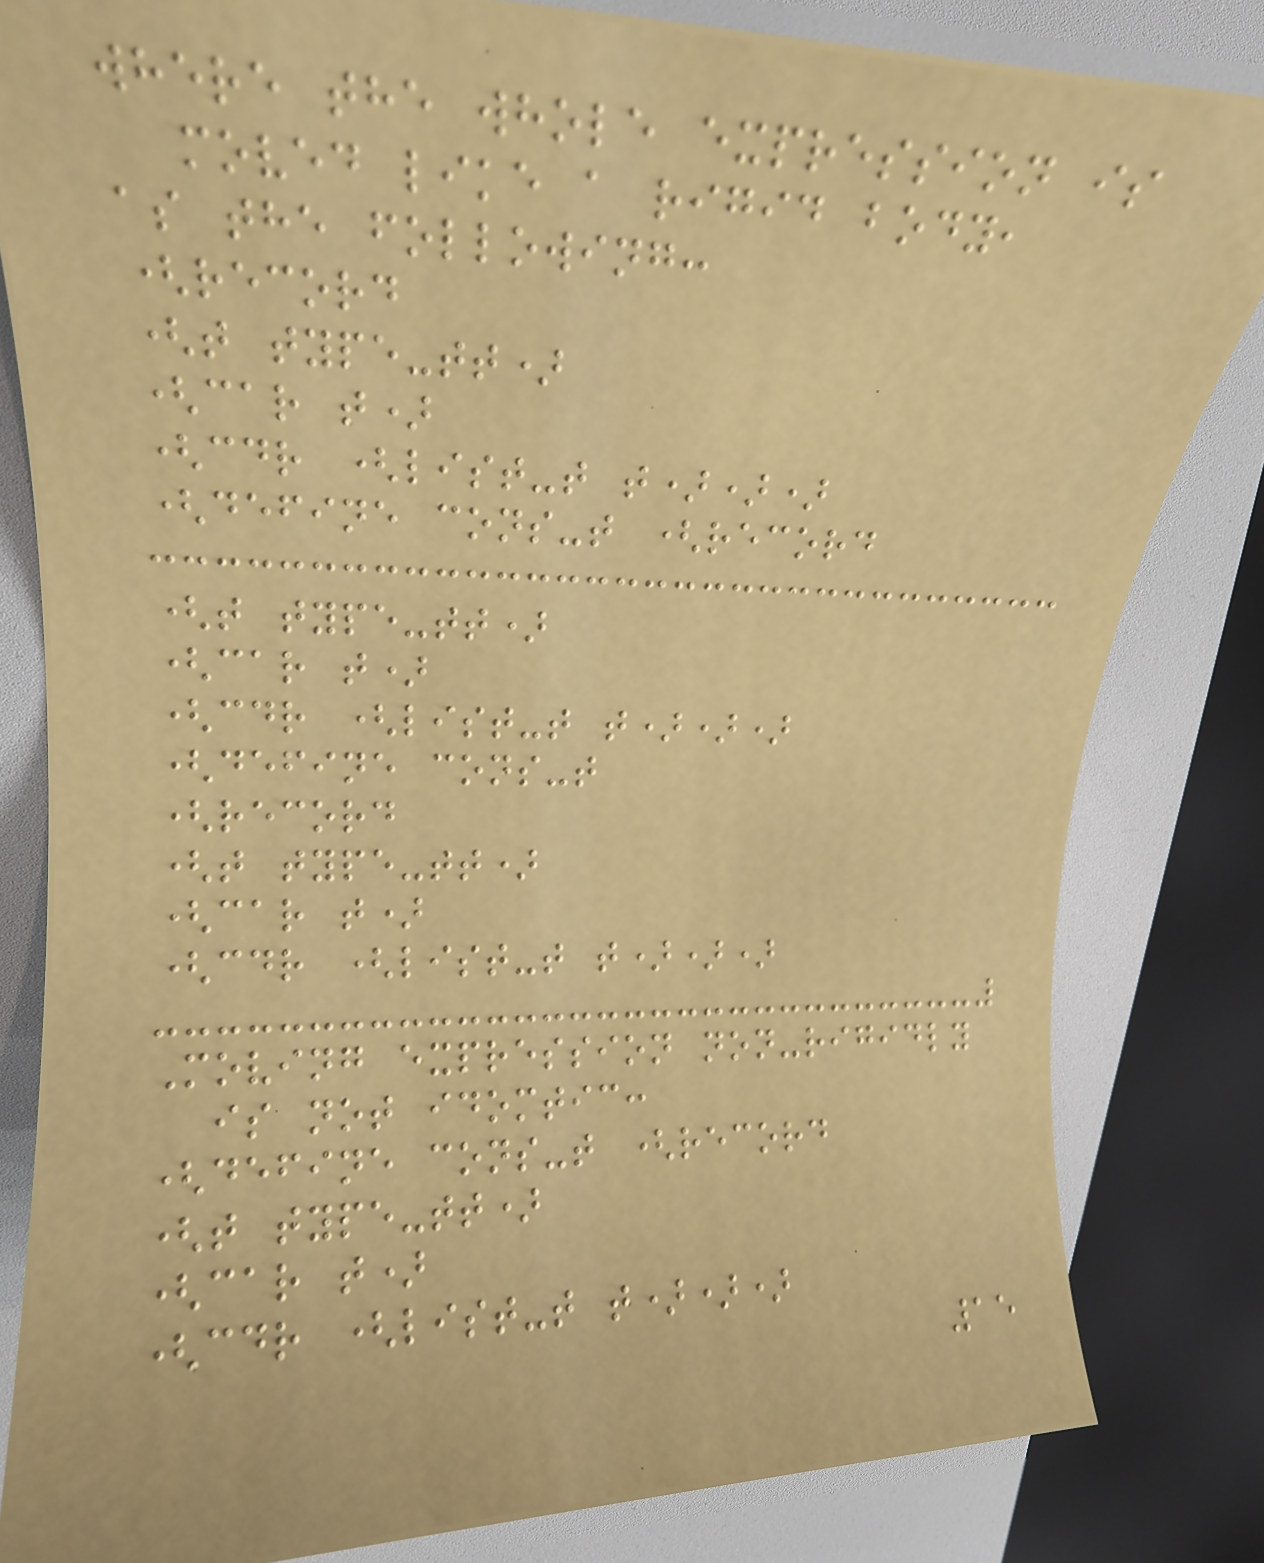where the whole expression is
moved like a rigid body,
as the following:
(record
(t type-tt)
(car t)
(cdr (list-t t)))
(define cons-t (record
(t type-tt)
(car t)
(cdr (list-t t)))
(define cons-t
(record
(t type-tt)
(car t)
(cdr (list-t t)))
Moving expression non-rigidly
is not idomtic:
(define cons-t (record
(t type-tt)
(car t)
(cdr (list-t t)))
15
